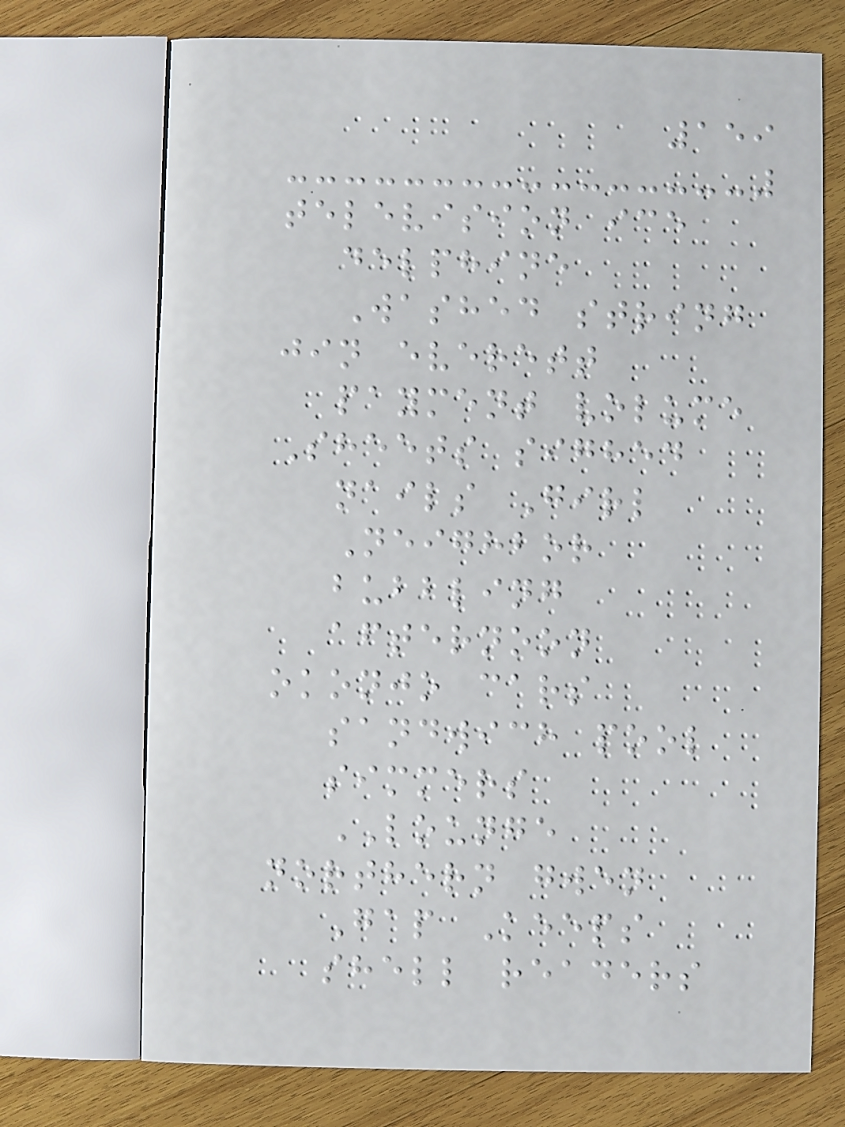159
television ice
delphine
Washed string
jin everett
payment volume
Sheets sighed
nails Girl
Neighbor
bubbling
afternoon
okonjo cars
sandwich pool
simmers
LOUNGE
northern gwen
Gap Keeps
shell readers
